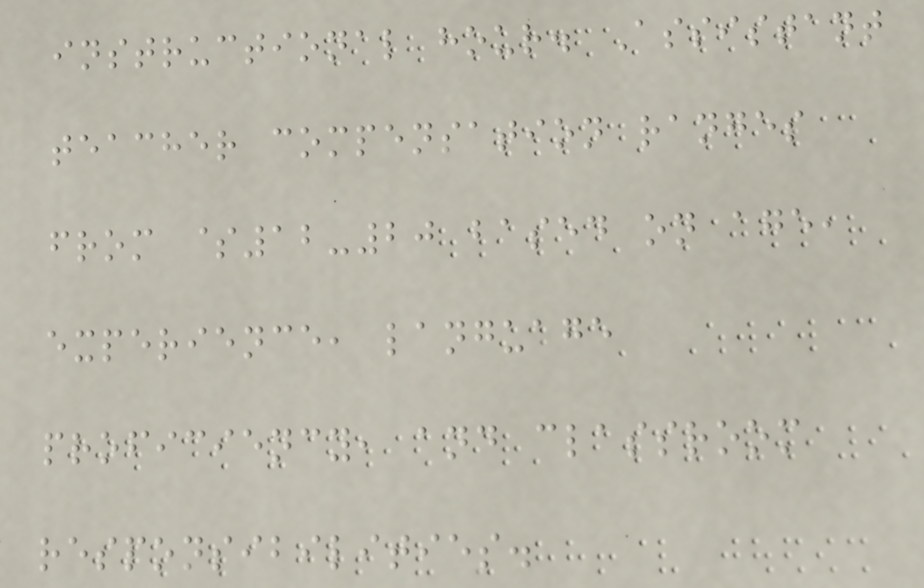instructional hour. Assistant
teacher compensation ranges
from $12-20 based on age,
experience, language
proficiency, and classroom
responsibilities.
